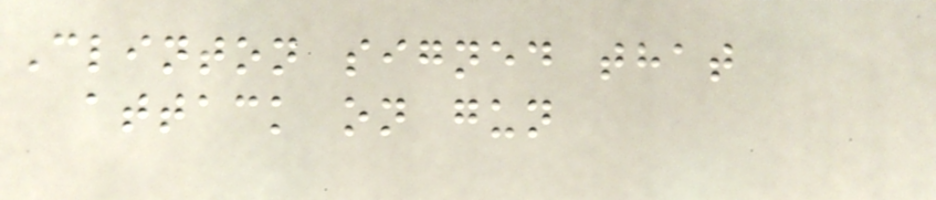Clinton signed that
attack on gun
